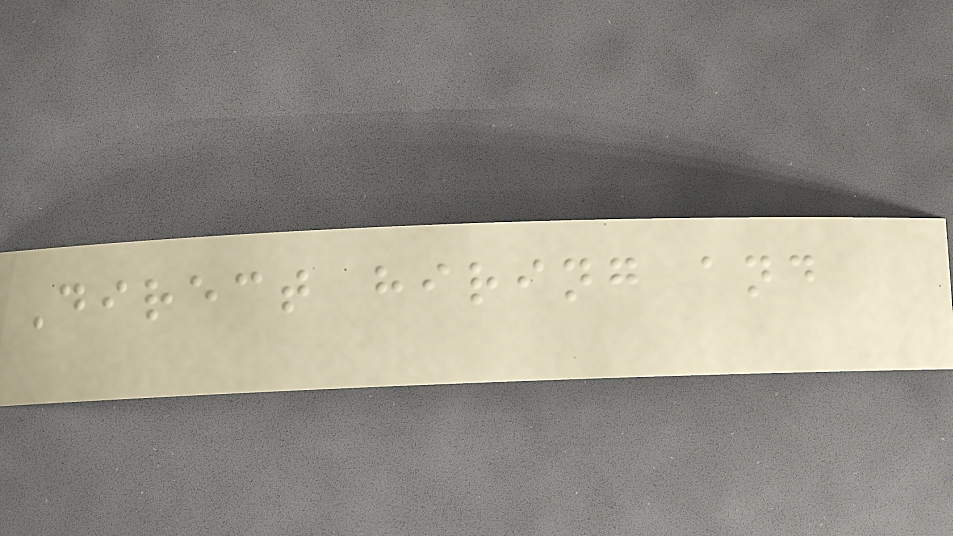Direct hiring and
